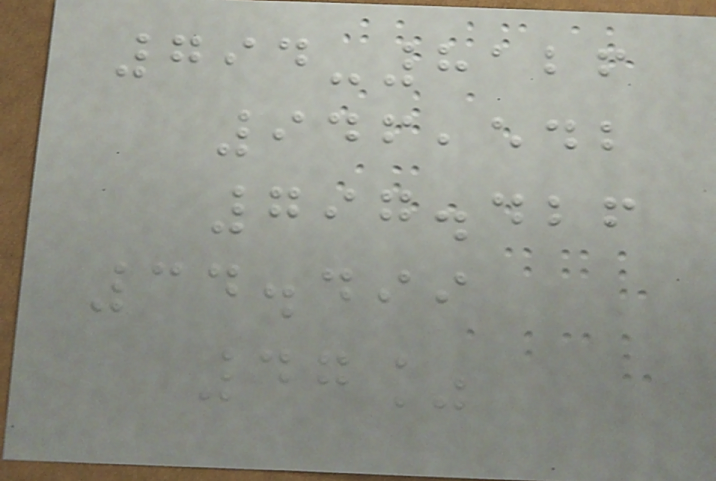794-8126
946,542
797.426
34.499
47%
